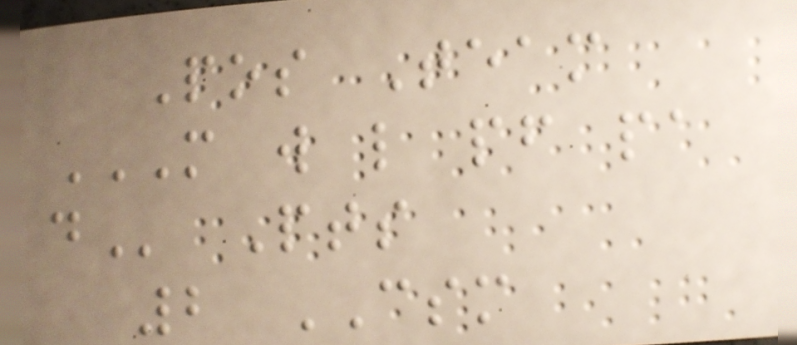Pos Team
M W L PF PA
D Pts
2 CSM
